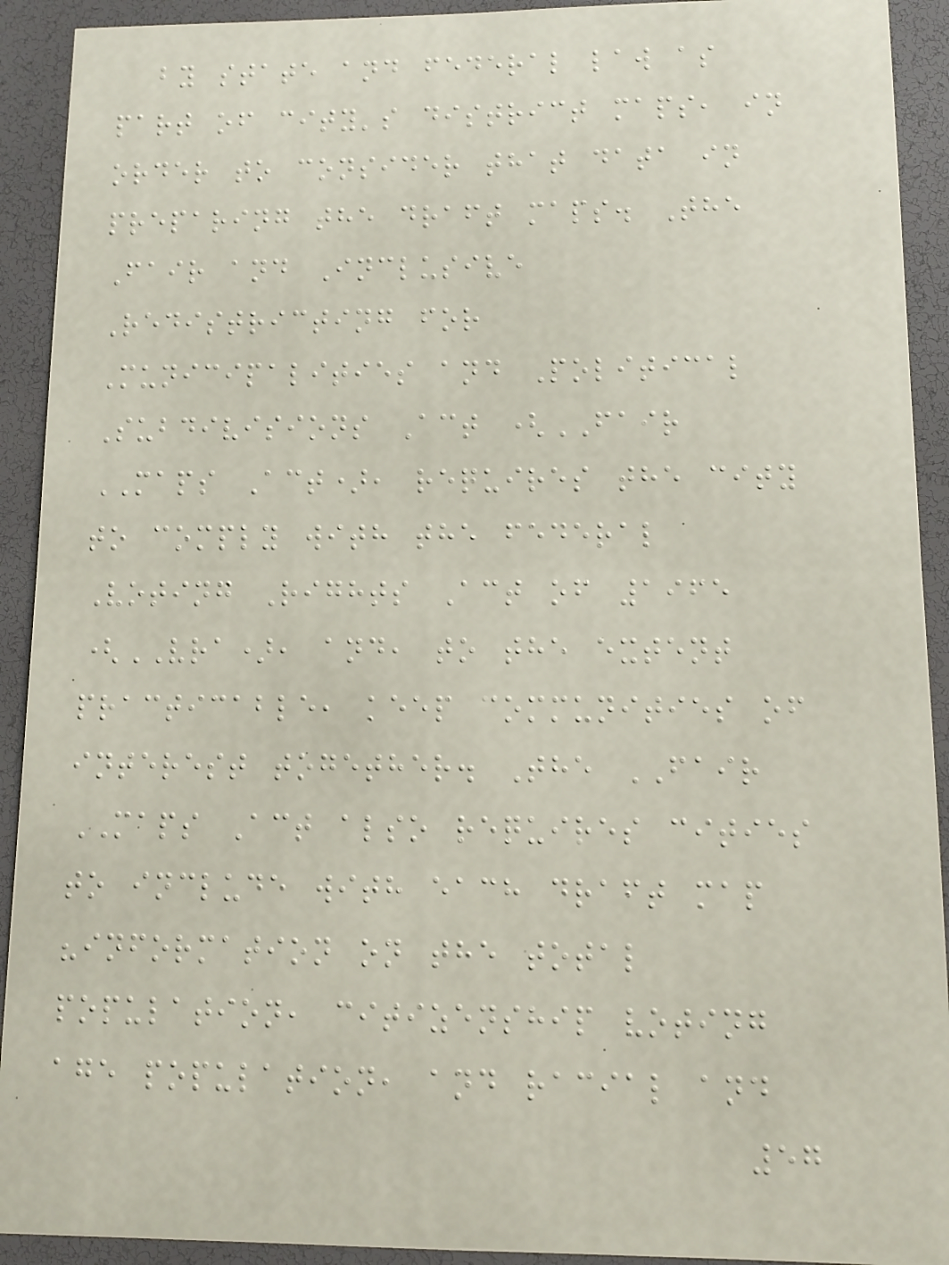by state and federal law as
part of city's district maps, in
order to consider that data in
preparing the draft maps. The
Fair and Inclusive
Redistricting for
Municipalities and Political
Subdivisions Act (FAIR
MAPS Act), requires the city
to comply with the federal
Voting Rights Act of 1965
(VRA), and, to the extent
practicable, keep communities of
interest together. The FAIR
MAPS Act also requires cities
to include with each draft map
"information on the total
population, citizenship voting
age population, and racial and
57
